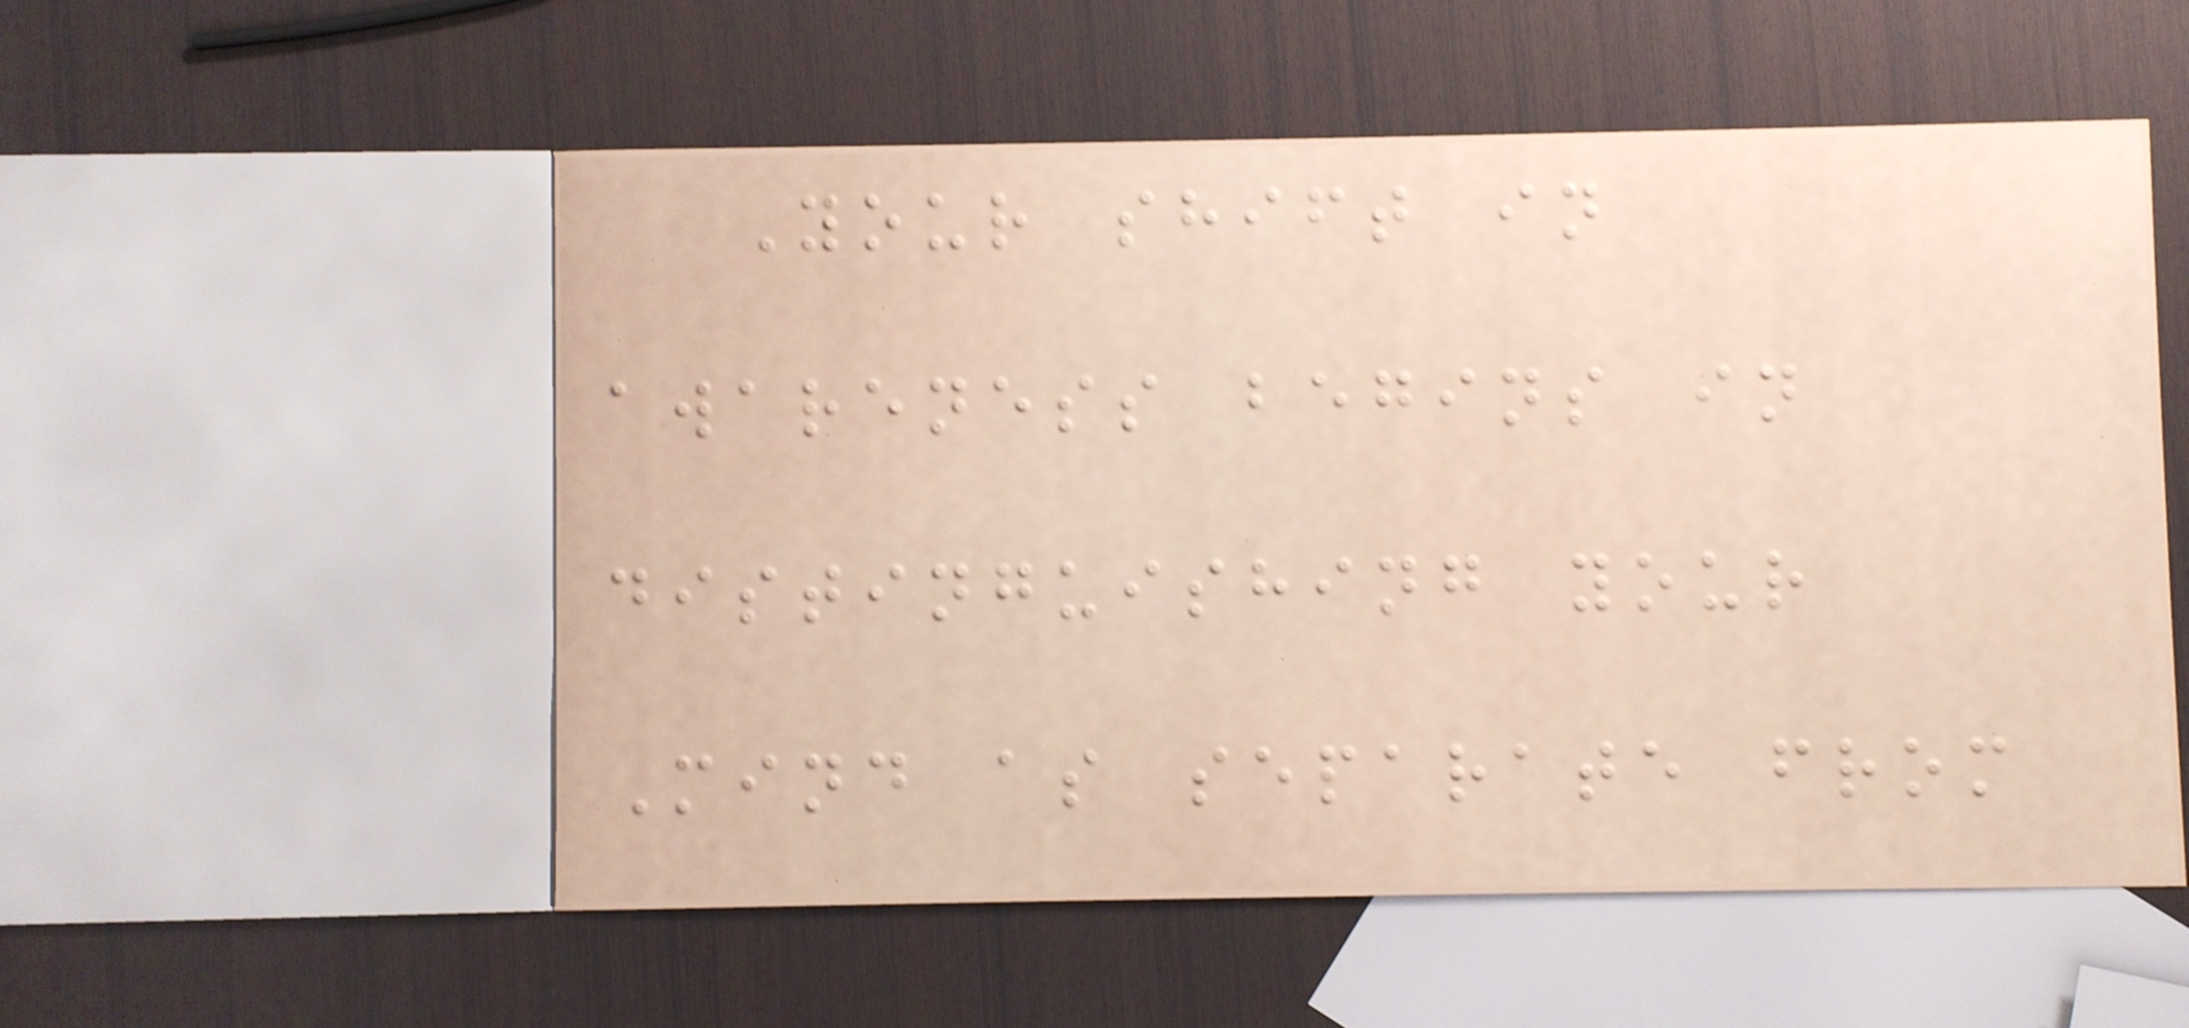Your shift in
awareness begins in
distinguishing your
Mind as separate from
